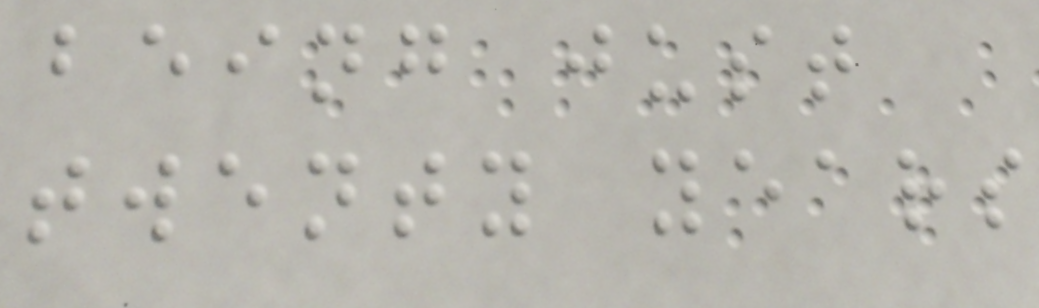being just
twenty years
